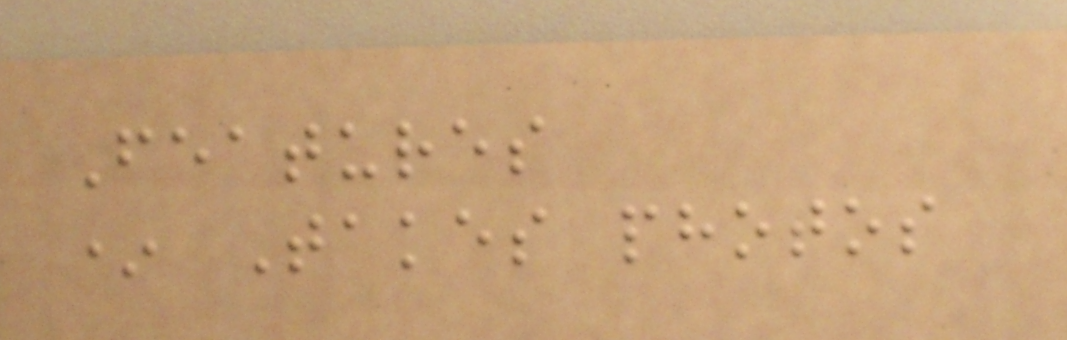Features
* Takes photos
